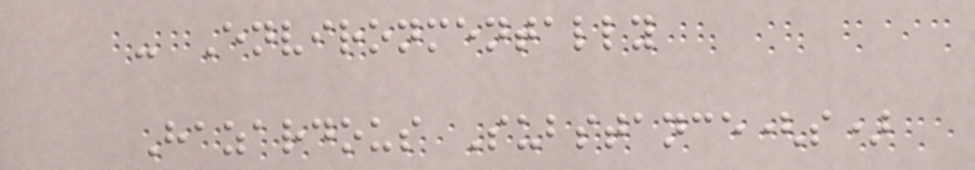- Environmentally
Hazardous Substance(s)
